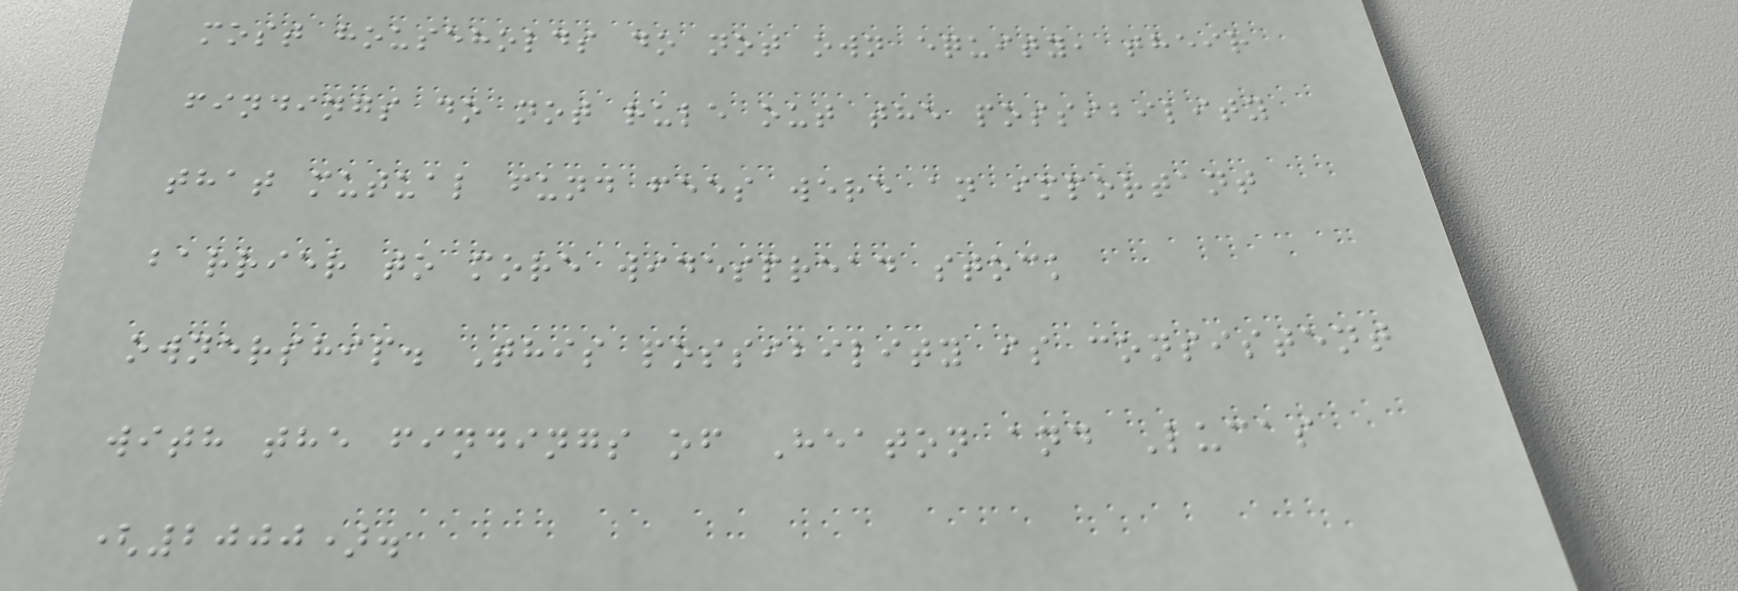most households do not own equity, their
findings do not rule out the possibility
that mutual fund fees were an important
barrier to more widespread stock
ownership. This possibility is consistent
with the findings of Heaton and Lucas
(2000).
